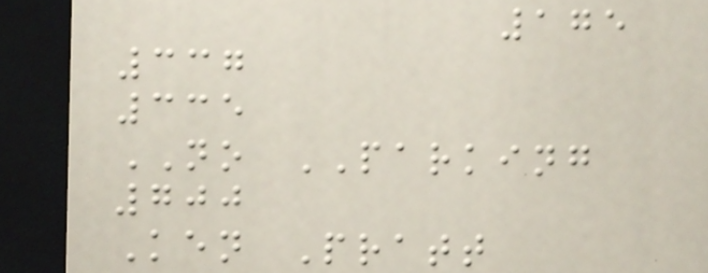175
337
335
NO PARKING
700
Ken Pratt
